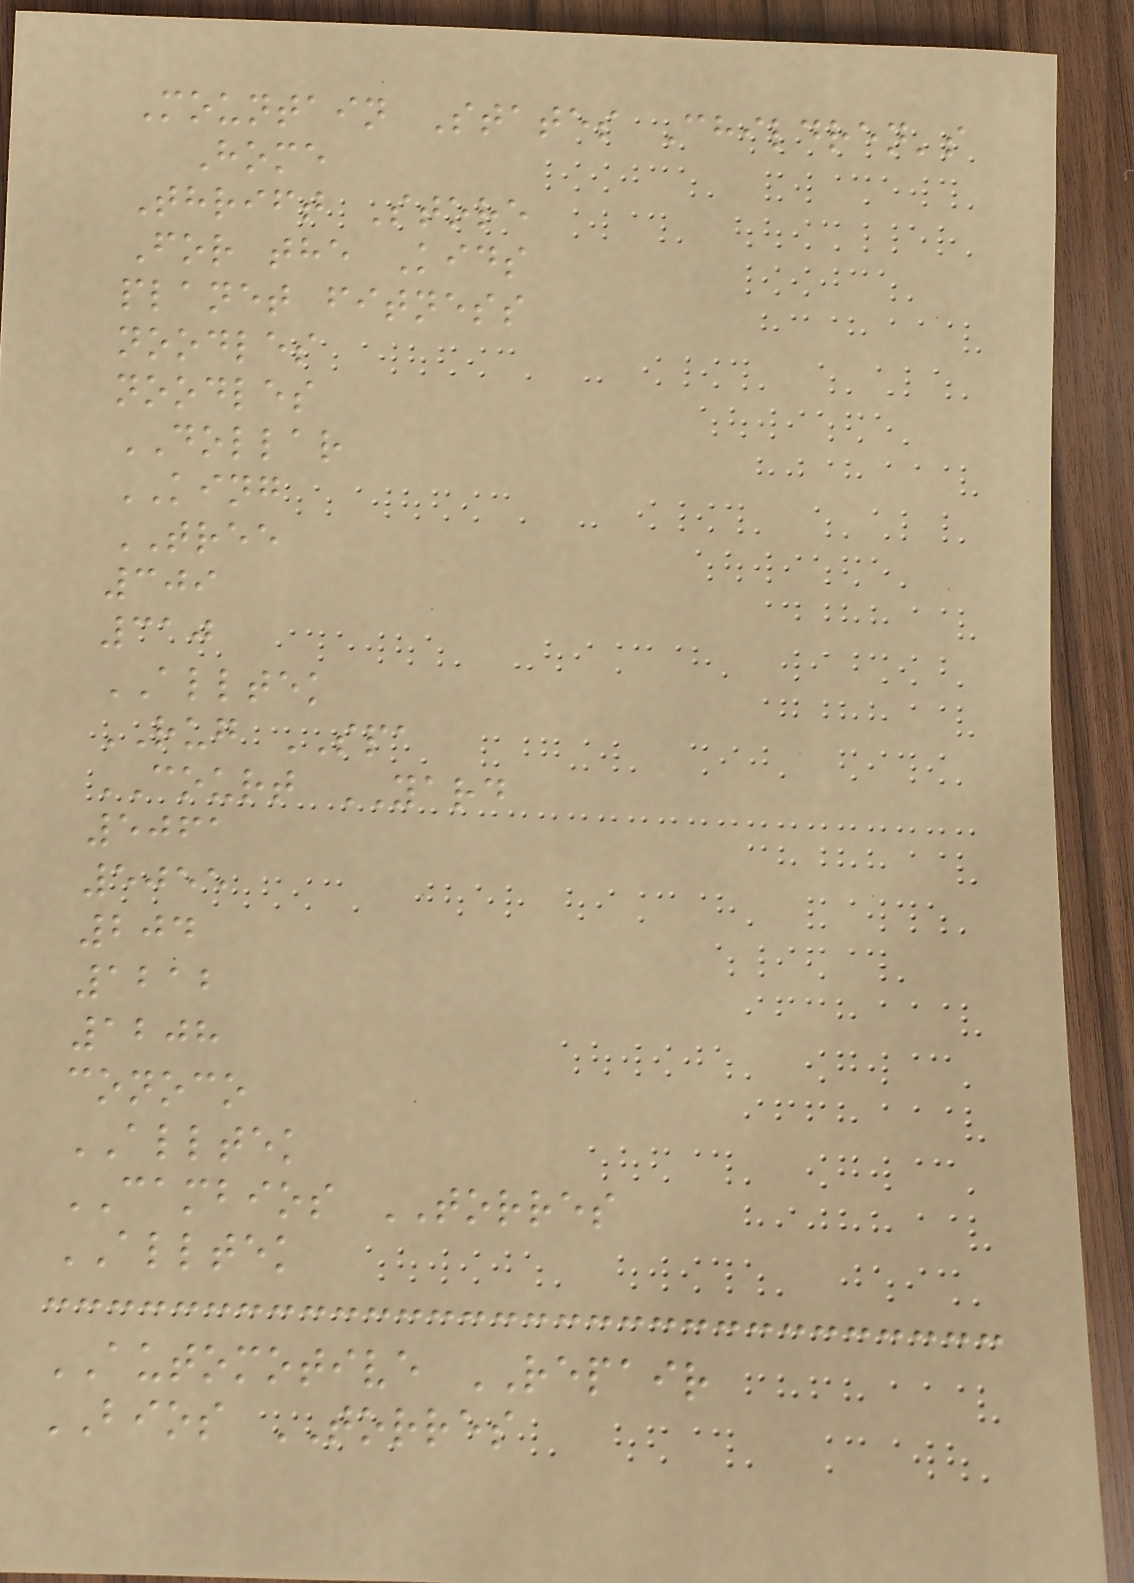Mountain States Children's
Home
Thrift Store
For the Kids
planet fitness
noodles
noodles
DOLLAR
KING
TREE
309
310
ALLTEK
RUG SPA
COURT YARD
5061
5055
204
1212
1208
conoco
ALLTEK
CAMBIOS TORRES
ALLTEK
AUTOMOTIVE REPAIR
BIOS TORRES
